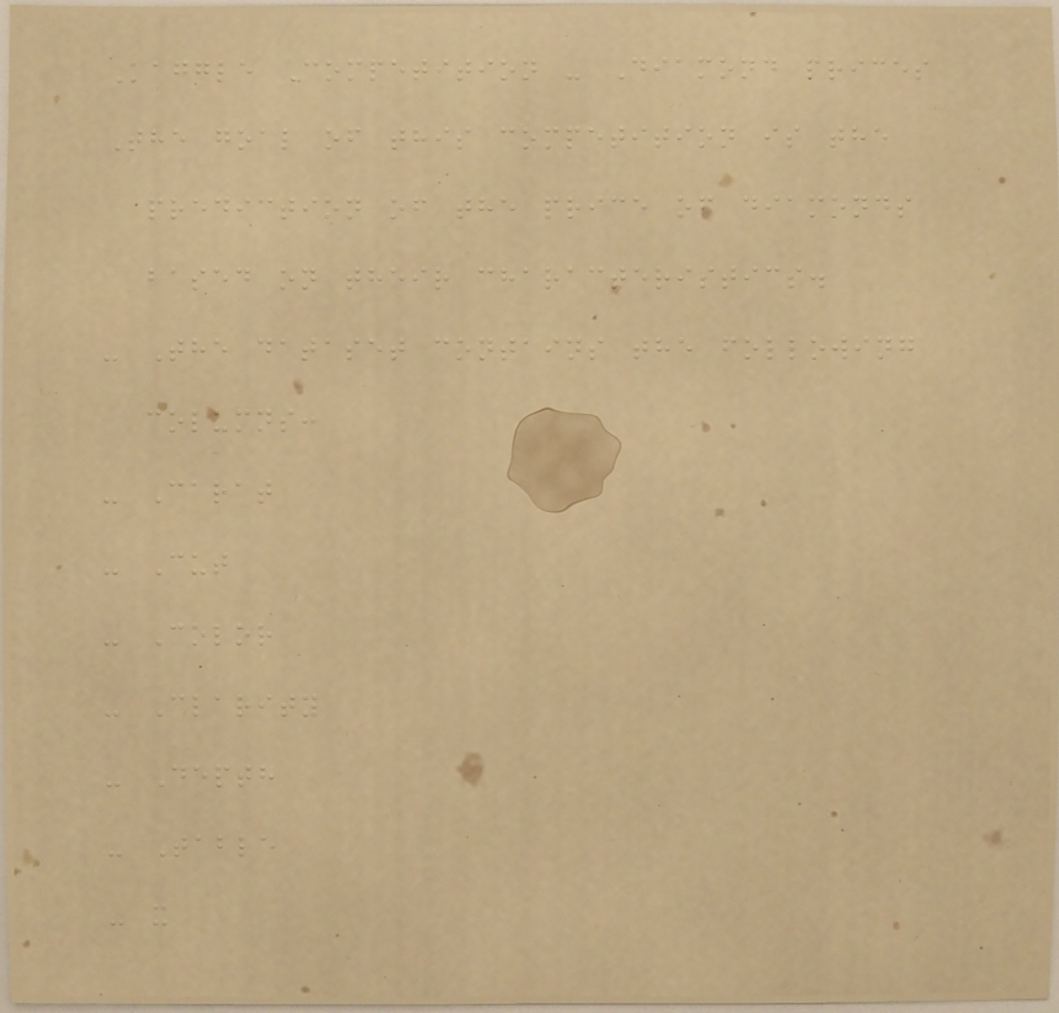Kaggle Competition - Diamond prices
The goal of this competition is the
prediction of the price of diamonds
based on their characteristics.
- The dataset contains the following
columns:
- Carat
- Cut
- Color
- Clarity
- Depth
- Table
- x
